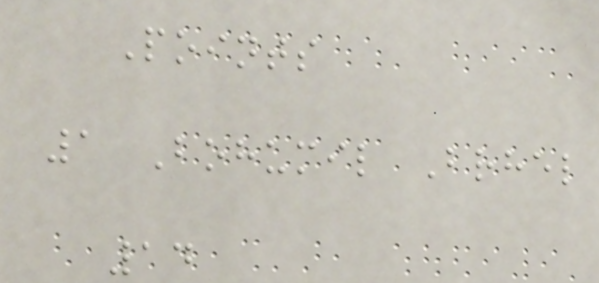Points
1 Bohumil Brhel
14
